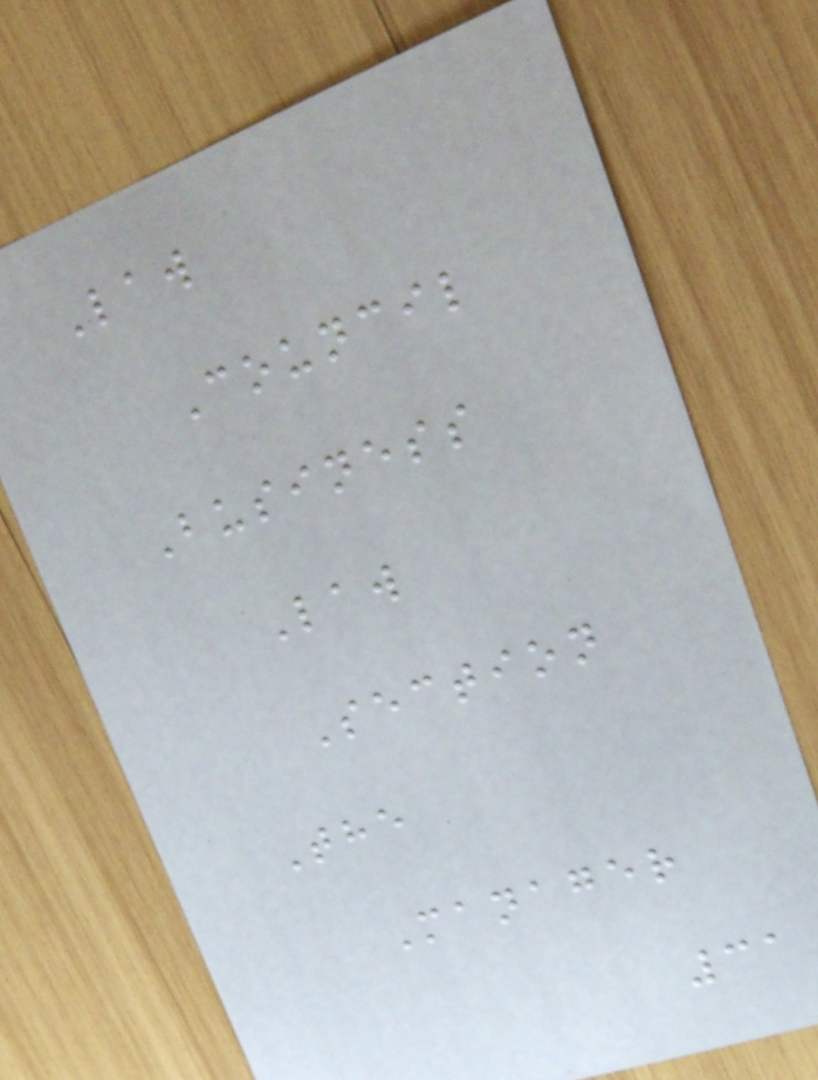Law
Council
Business
Law
Section
The
Manager
31
